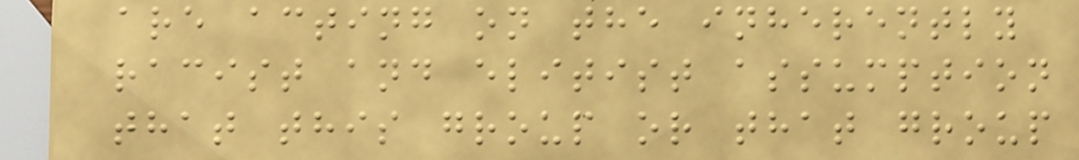are acting on the inherently
racist and elitist assumption
that this group or that group
